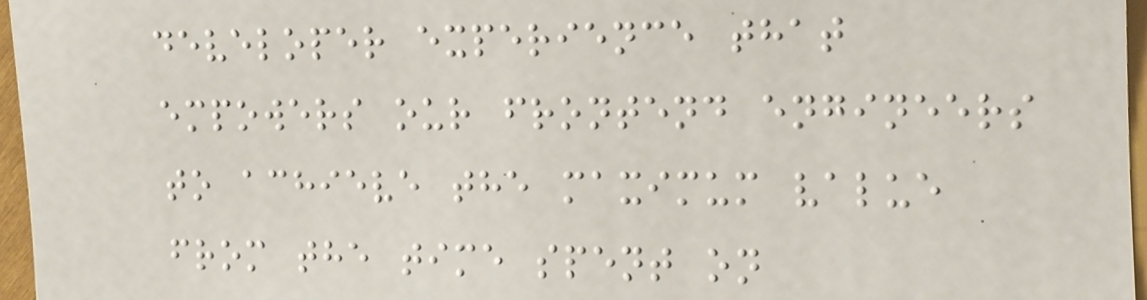developer experience that
empowers our frontend engineers
to achieve the maximum value
from the time spent on
